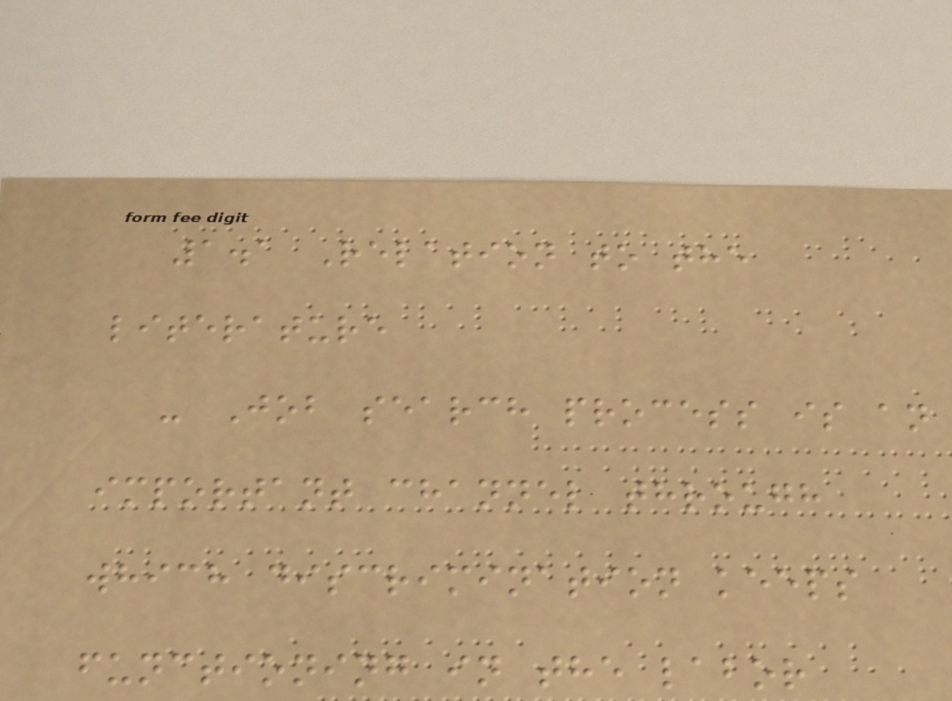1.1 Relation to the
literature
- Job search process is an
important channel through
which discrimination keeps
functioning in the labor
